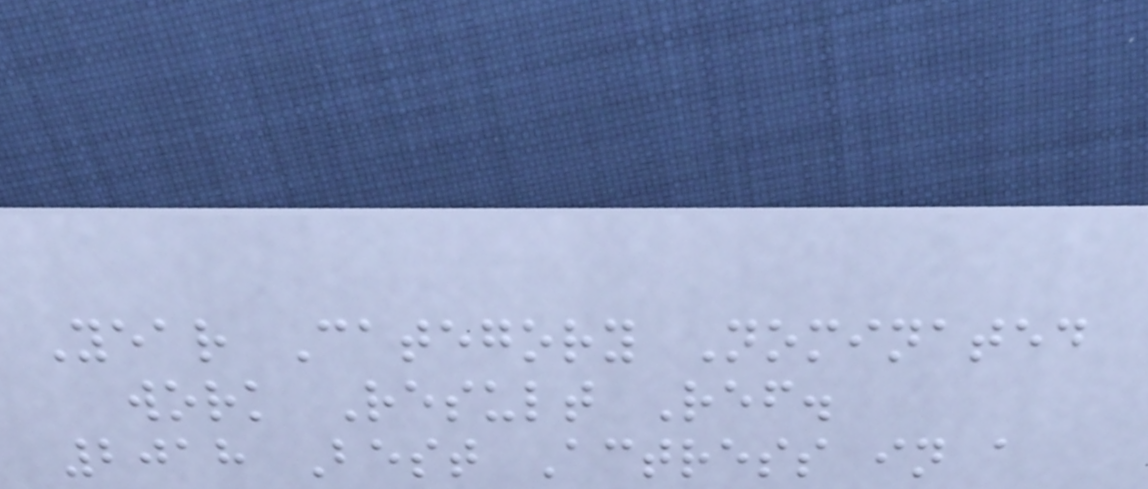Year Category Nominated
work Result Ref.
2018 Best Actress in a
